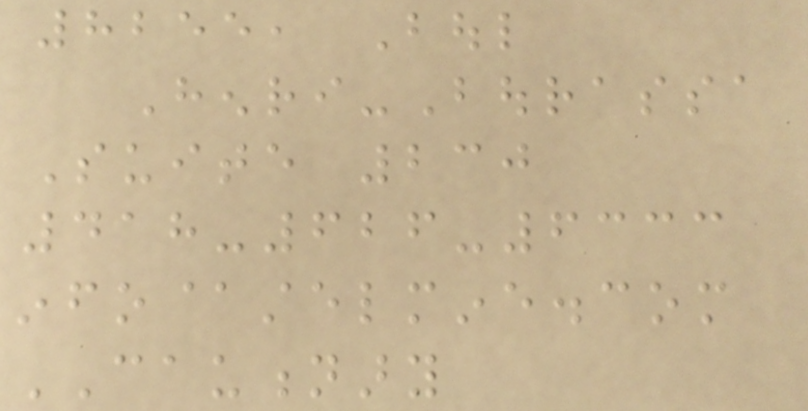8255, Boul
Henri-Bourassa
Suite 230
418-626-6333
info@stelmine.com
CAUTIONARY
